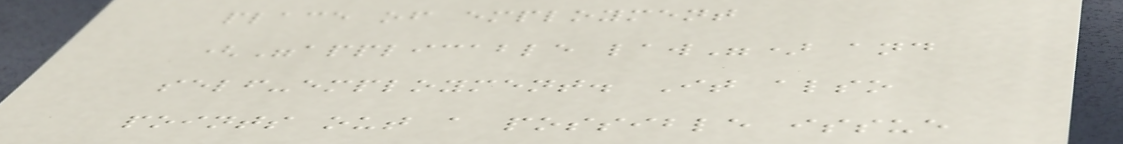place of employment
("applicable law") and
self-employment. It also
points out a possible issue
